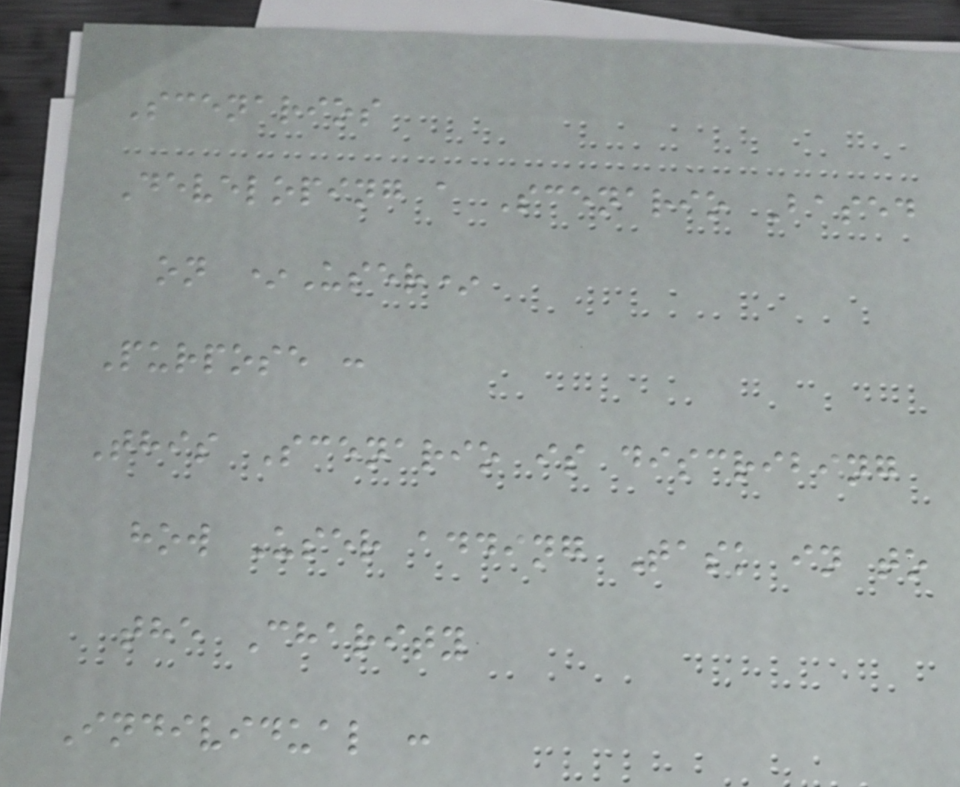Scenarios
Developing a Scenario Based
on *User*
Purpose :
This Scenario is discribing
how User adding Task in to
the Charity
Individual :
